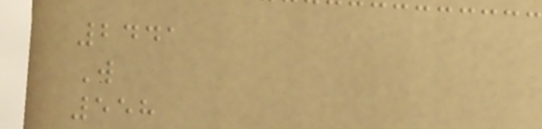2441
W
558
